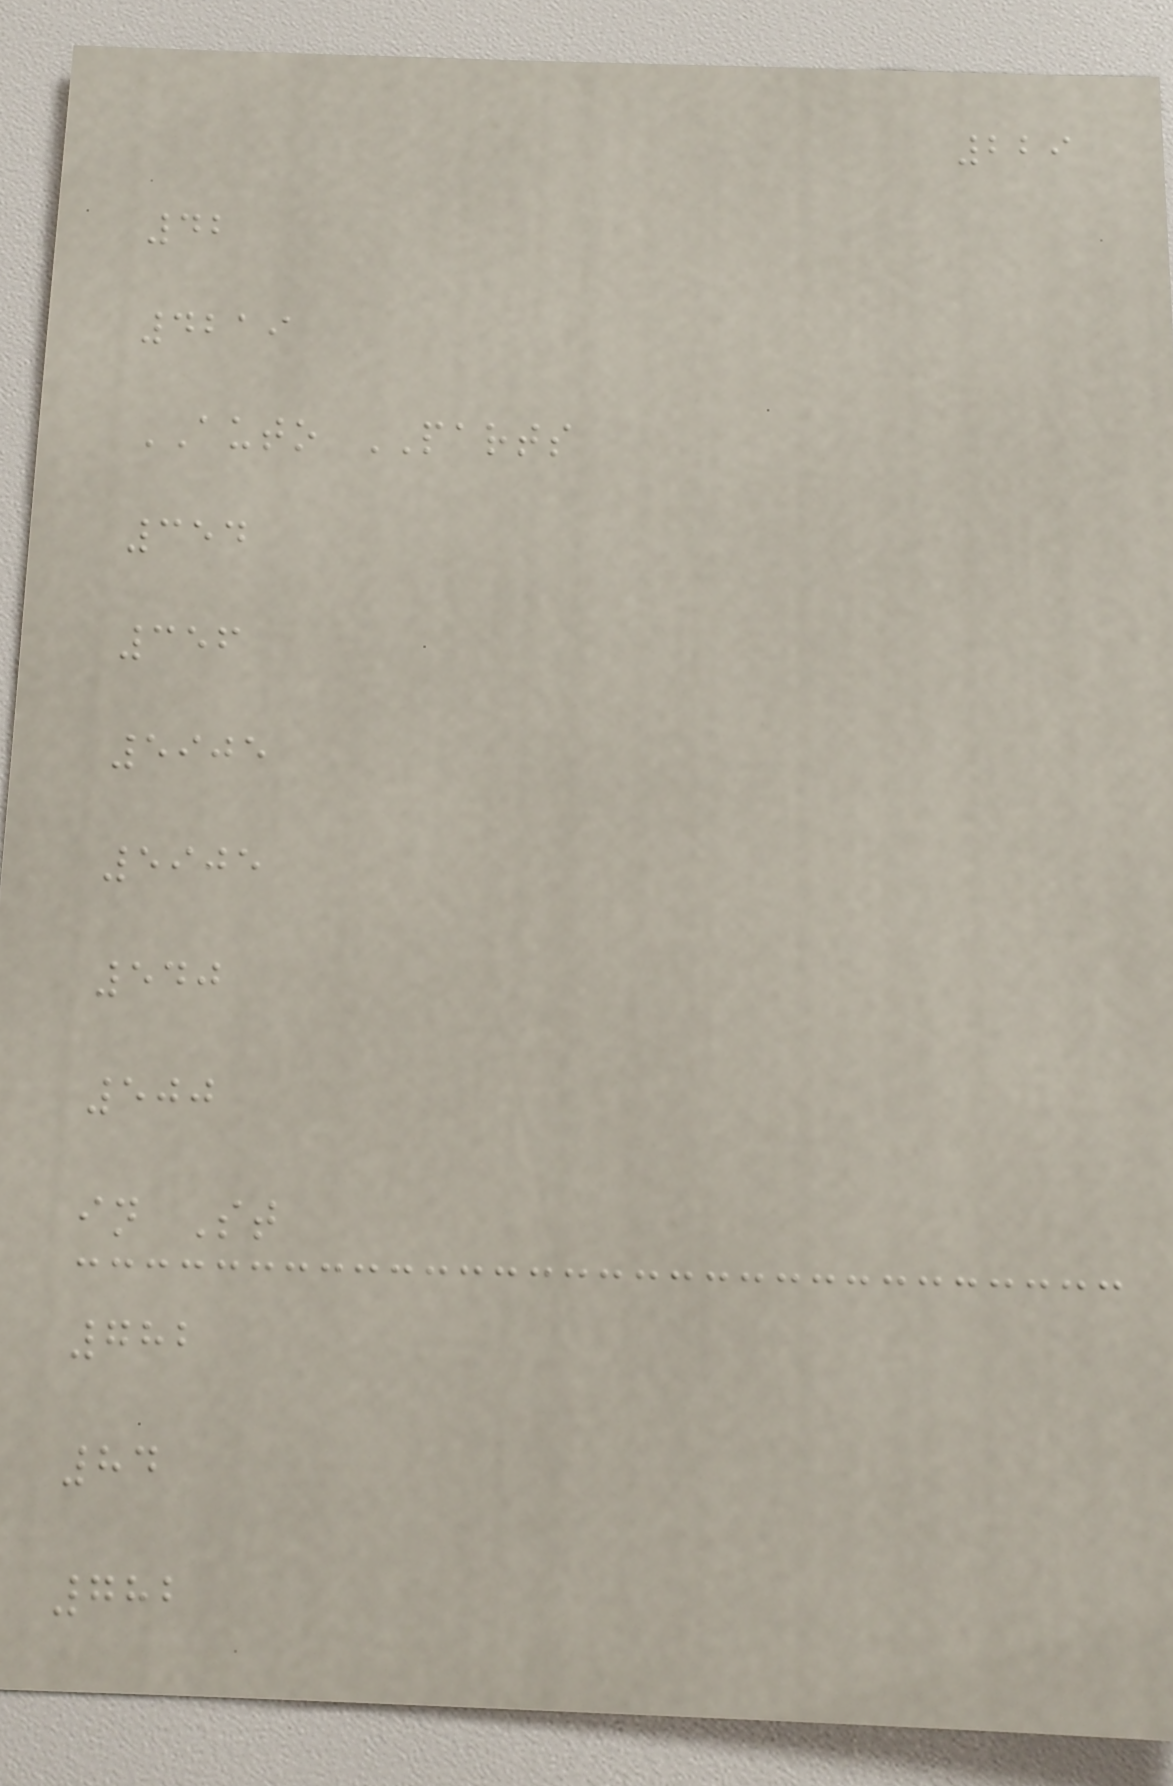229
42
4219
AUTO PARTS
354
356
5905
5905
540
500
in St
782
84
782
